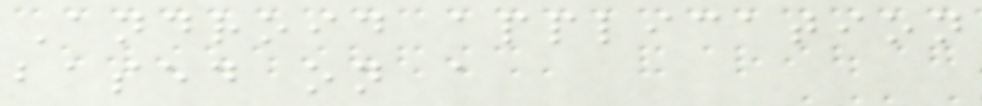Android application
based on a
